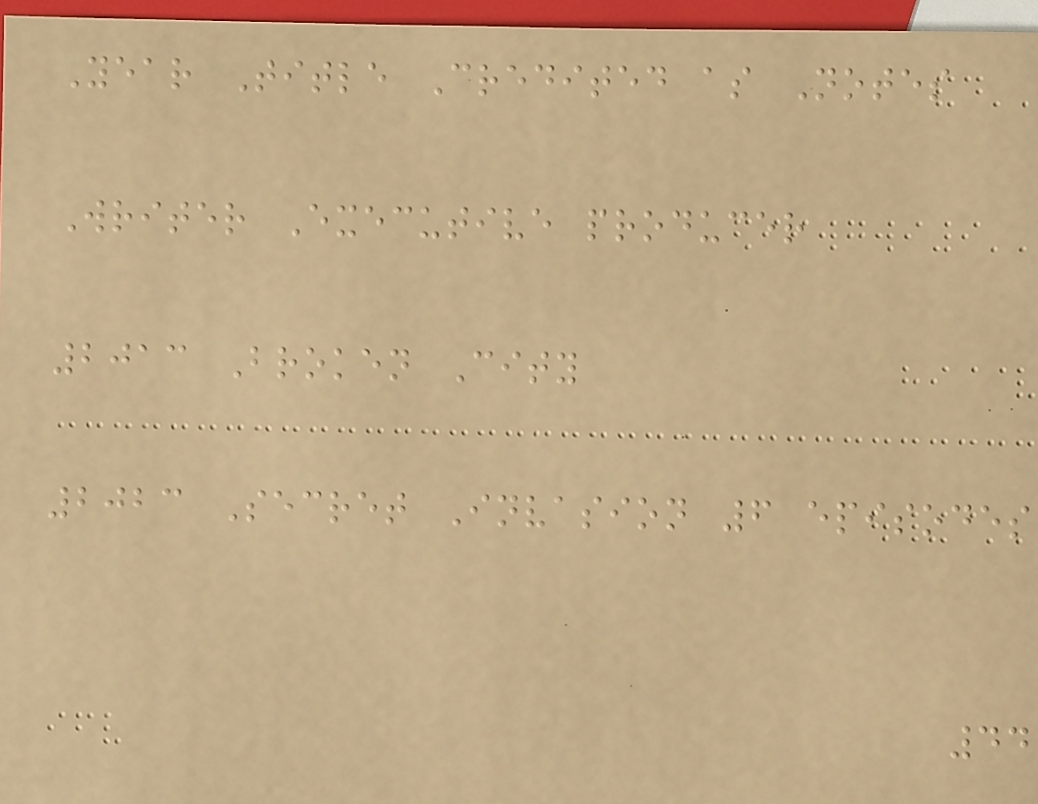Year Title Credited as Notes
Writer Executive producer
2013 Broken City
2023 Secret Invasion 6 episodes
44
